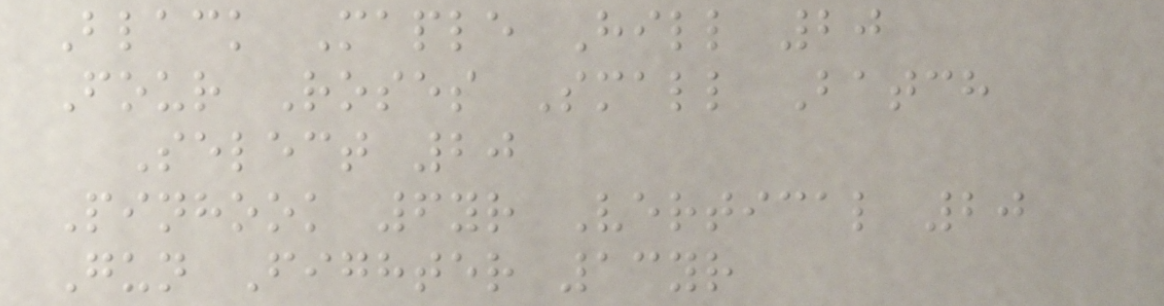Black Maple Hill 20
Four Roses Small Batch
Select 20
Pinhook 6yr Vertical 20
Gun Fighter 13yr
